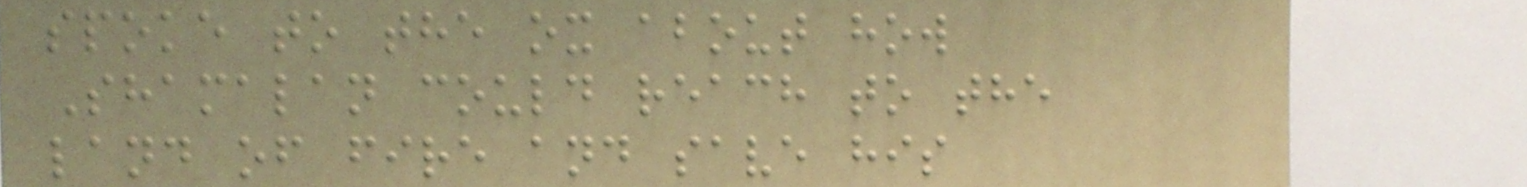spoke to the ox about how
Shamalan could reach to the
land of fire and save his
